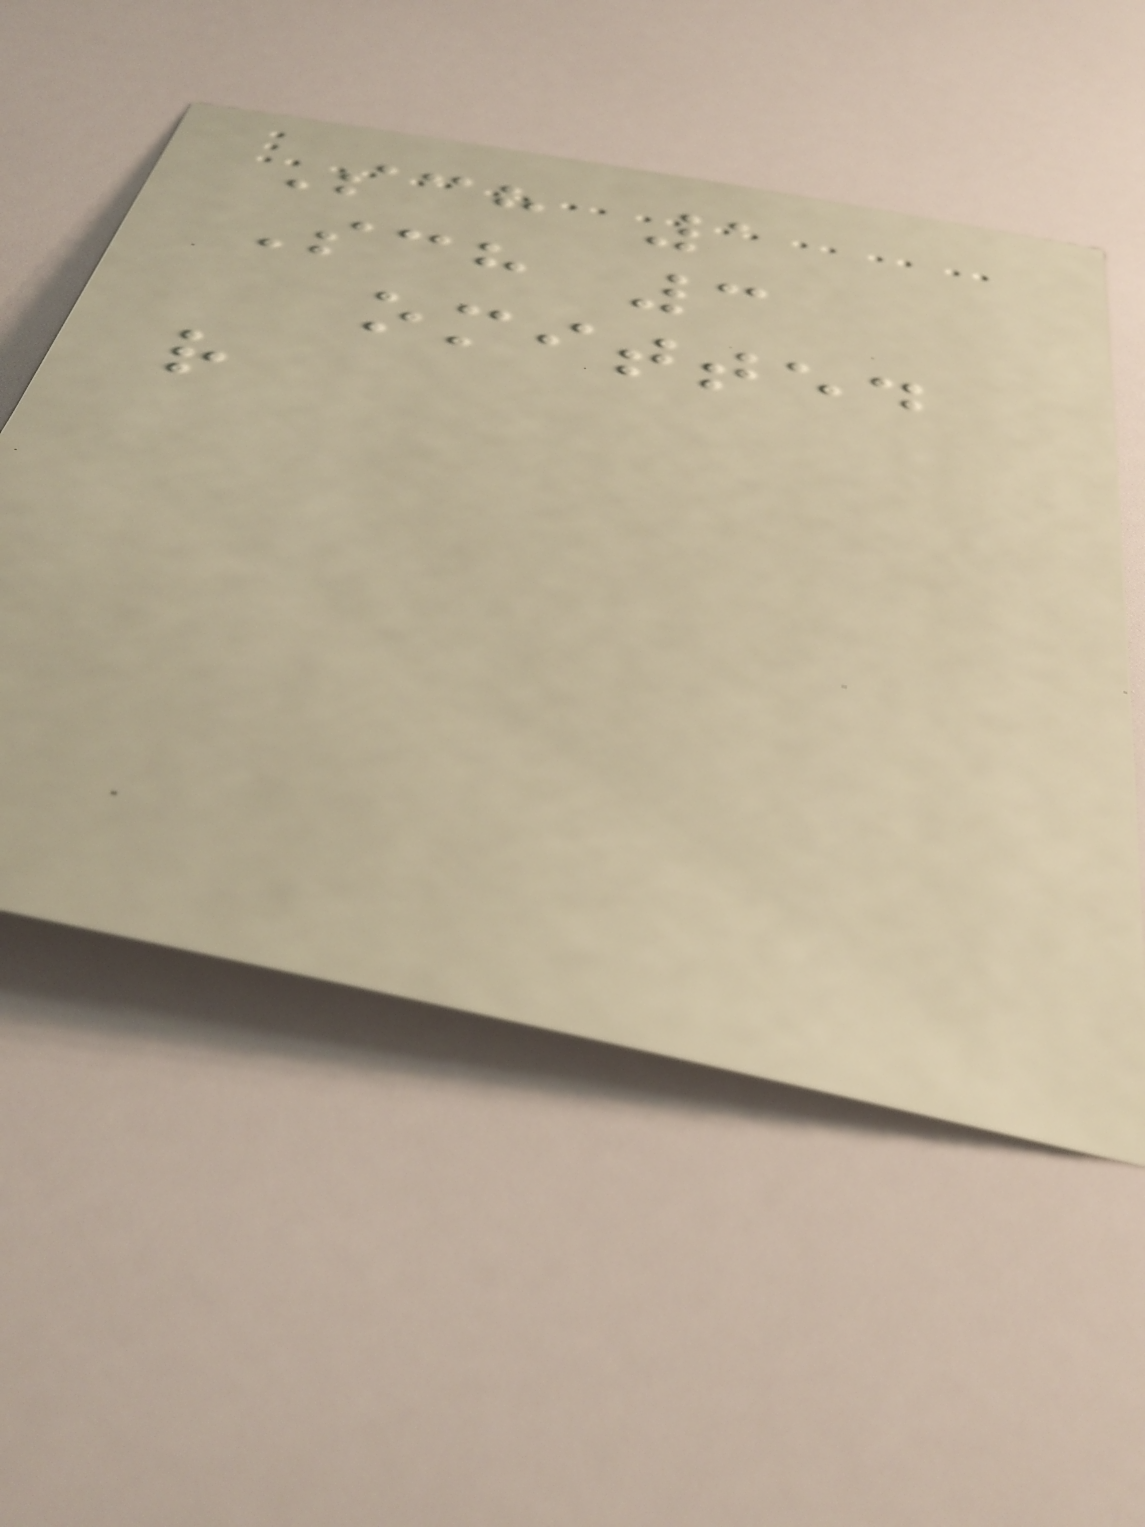Sch 1
Sch 3
omitted
r
